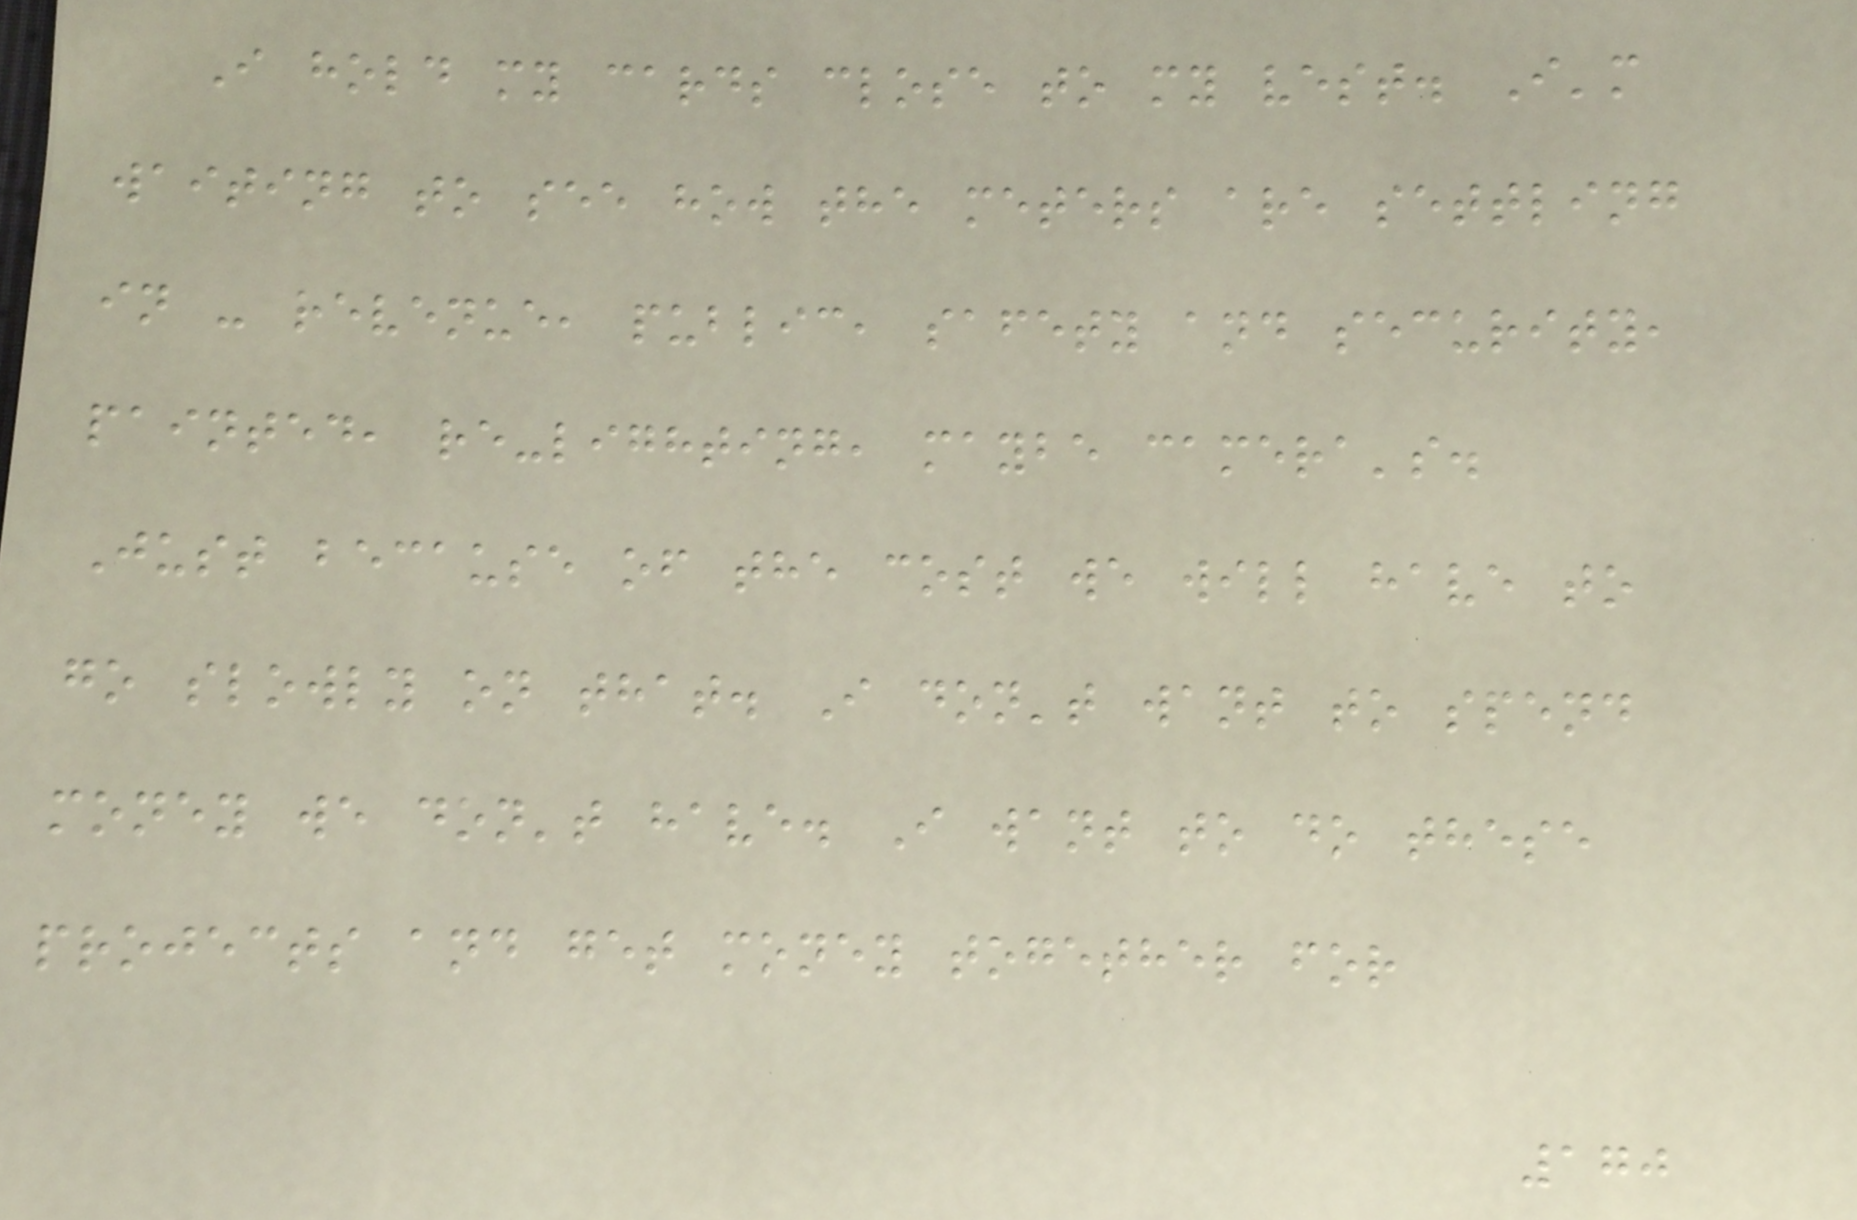I hold my cards close to my vest. I'm
waiting to see how the meters are settling
in - revenue, public, safety and security,
painted, re-lighting, maybe camera's.
Just because of the cost we will have to
go slowly on that. I don't want to spend
money we don't have. I want to do these
projects and get money together for
170
